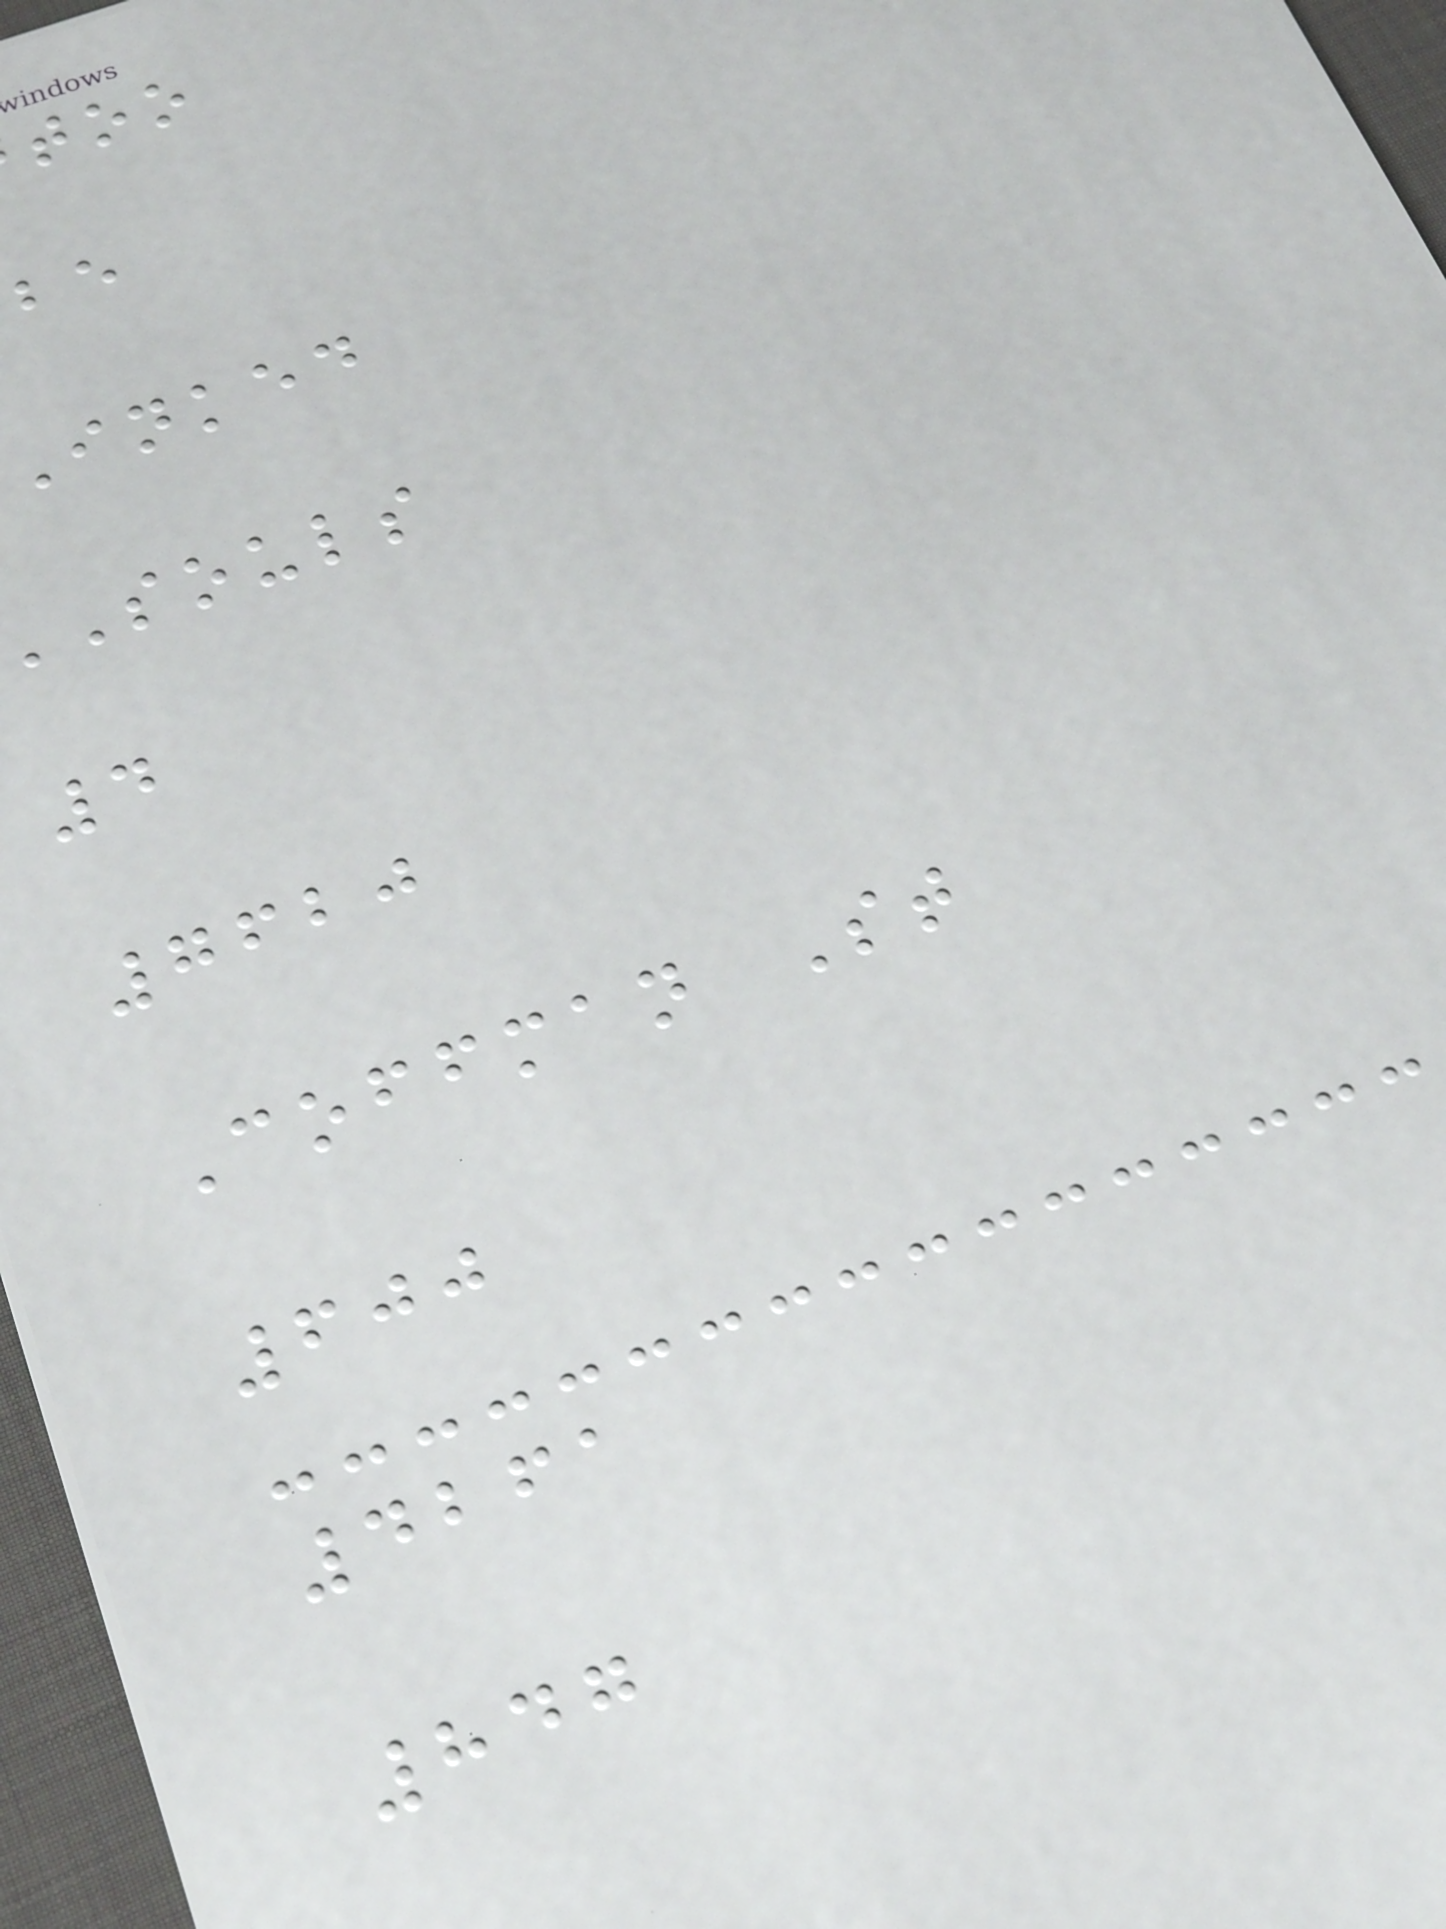inked
souls
4
7620
Coffman St
600
4261
847
